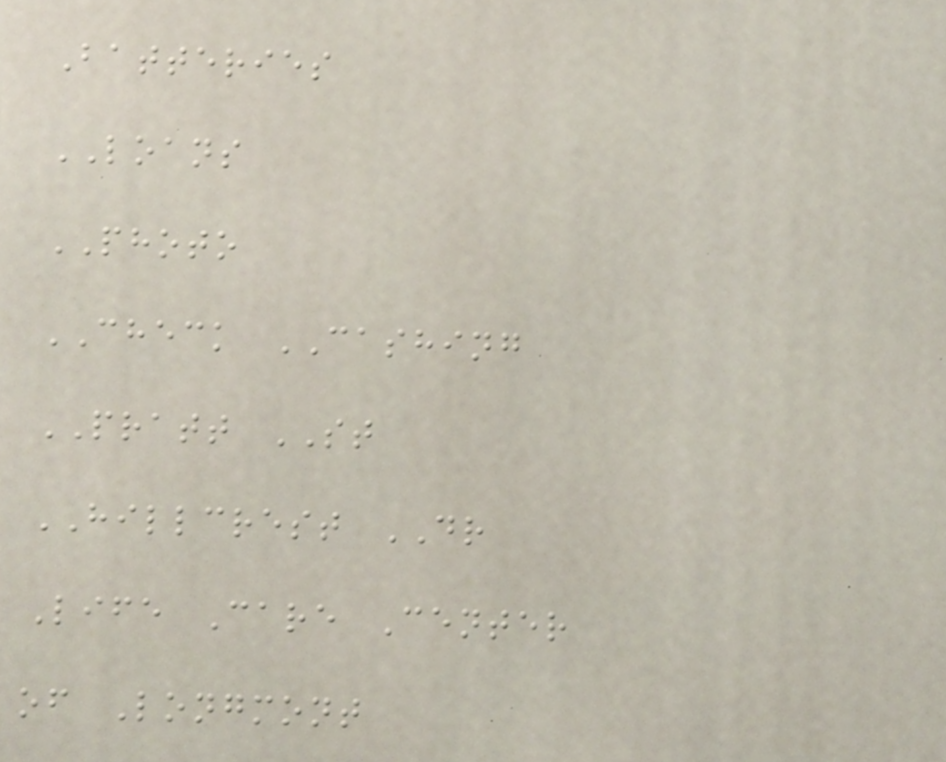Batteries
LOANS
PHOTO
CHECK CASHING
PRATT ST
HILLCREST DR
Life Care Center
of Longmont
